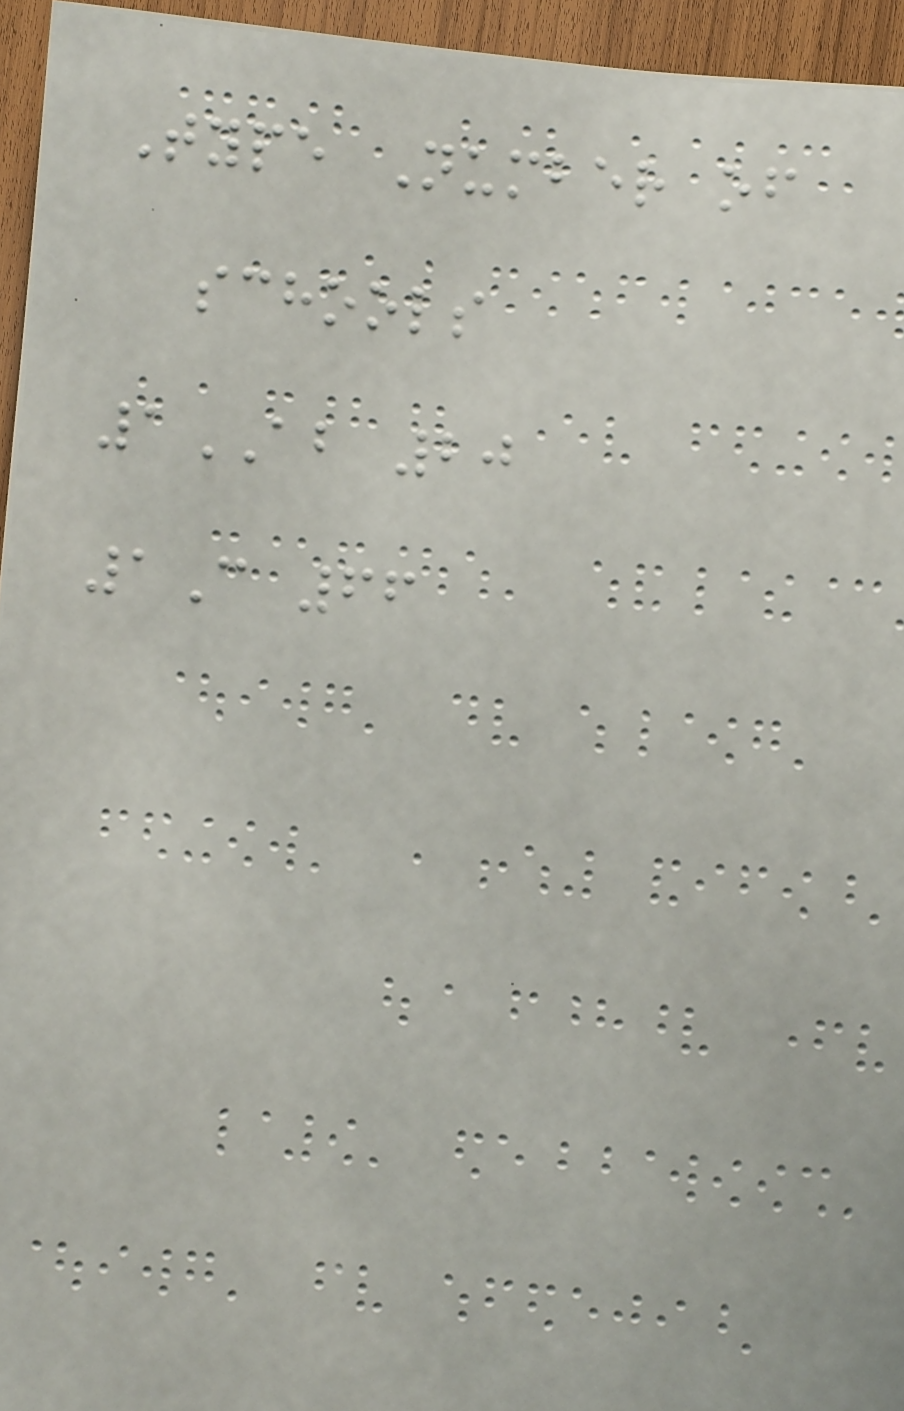Type Number of
schools
1AB 20
1C 66
